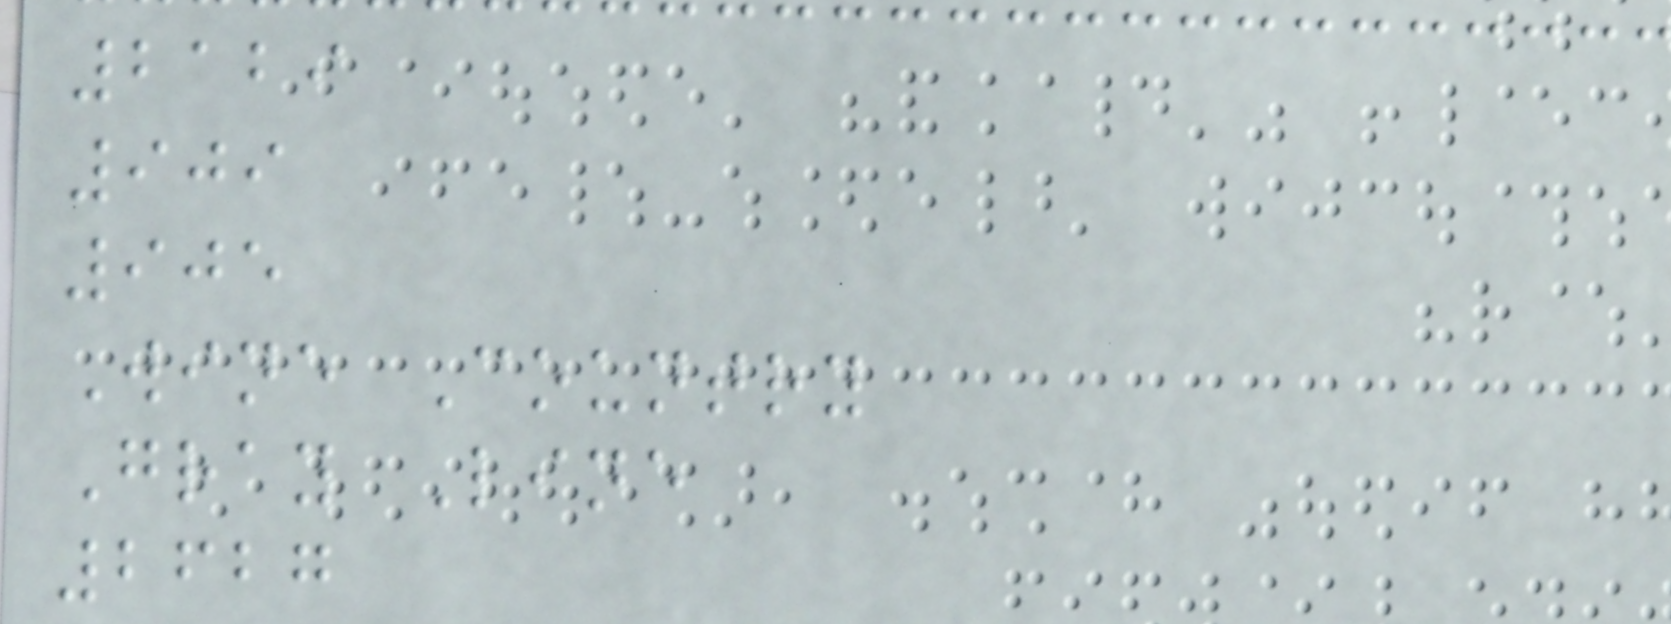2129
909
905
Wine Country
Gray Line
2627
